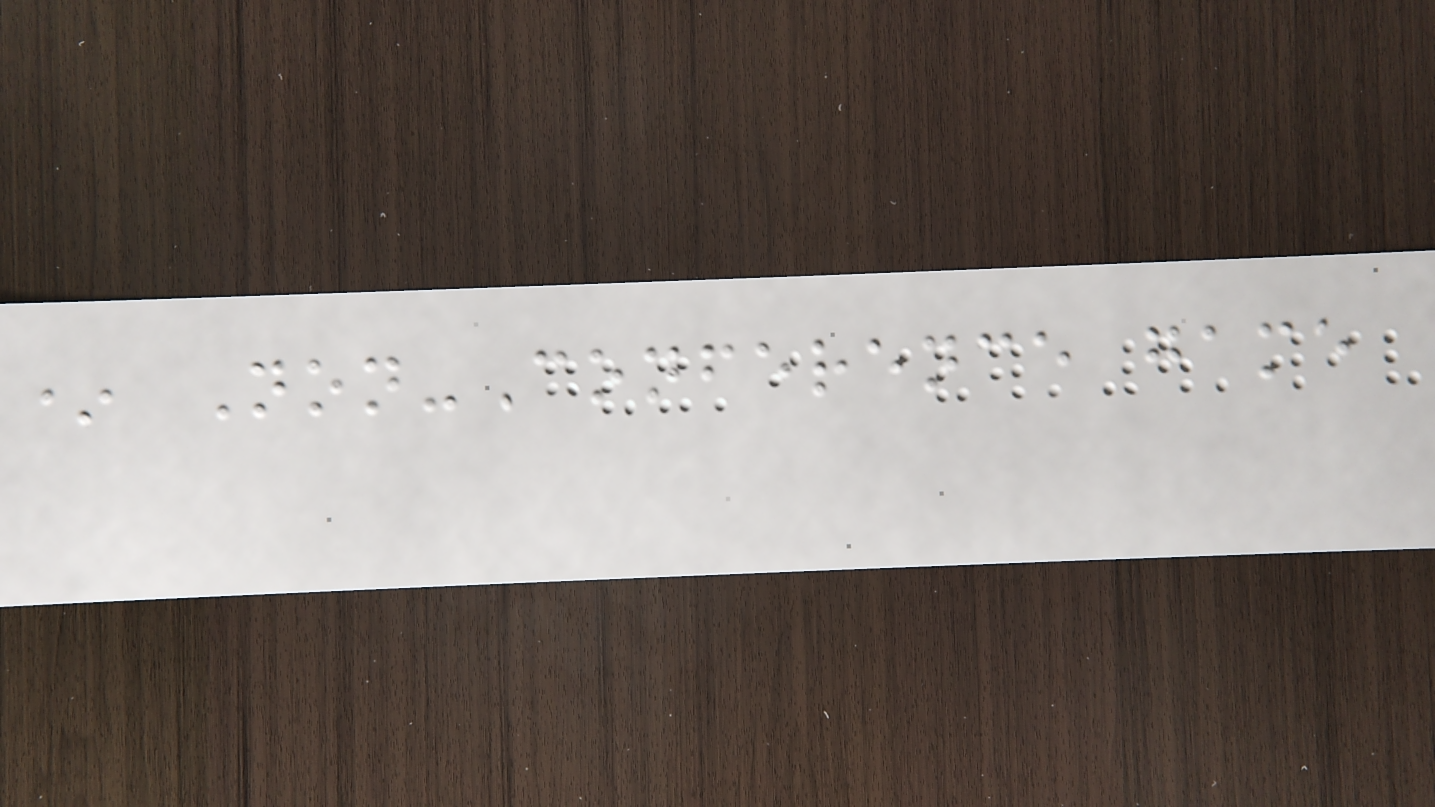* Non-Conference game
